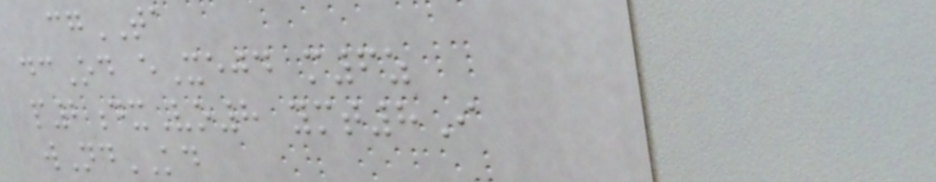cgTA
dcOd eXejd m6z
p2dxVo8 ymt8I
wNdKD
